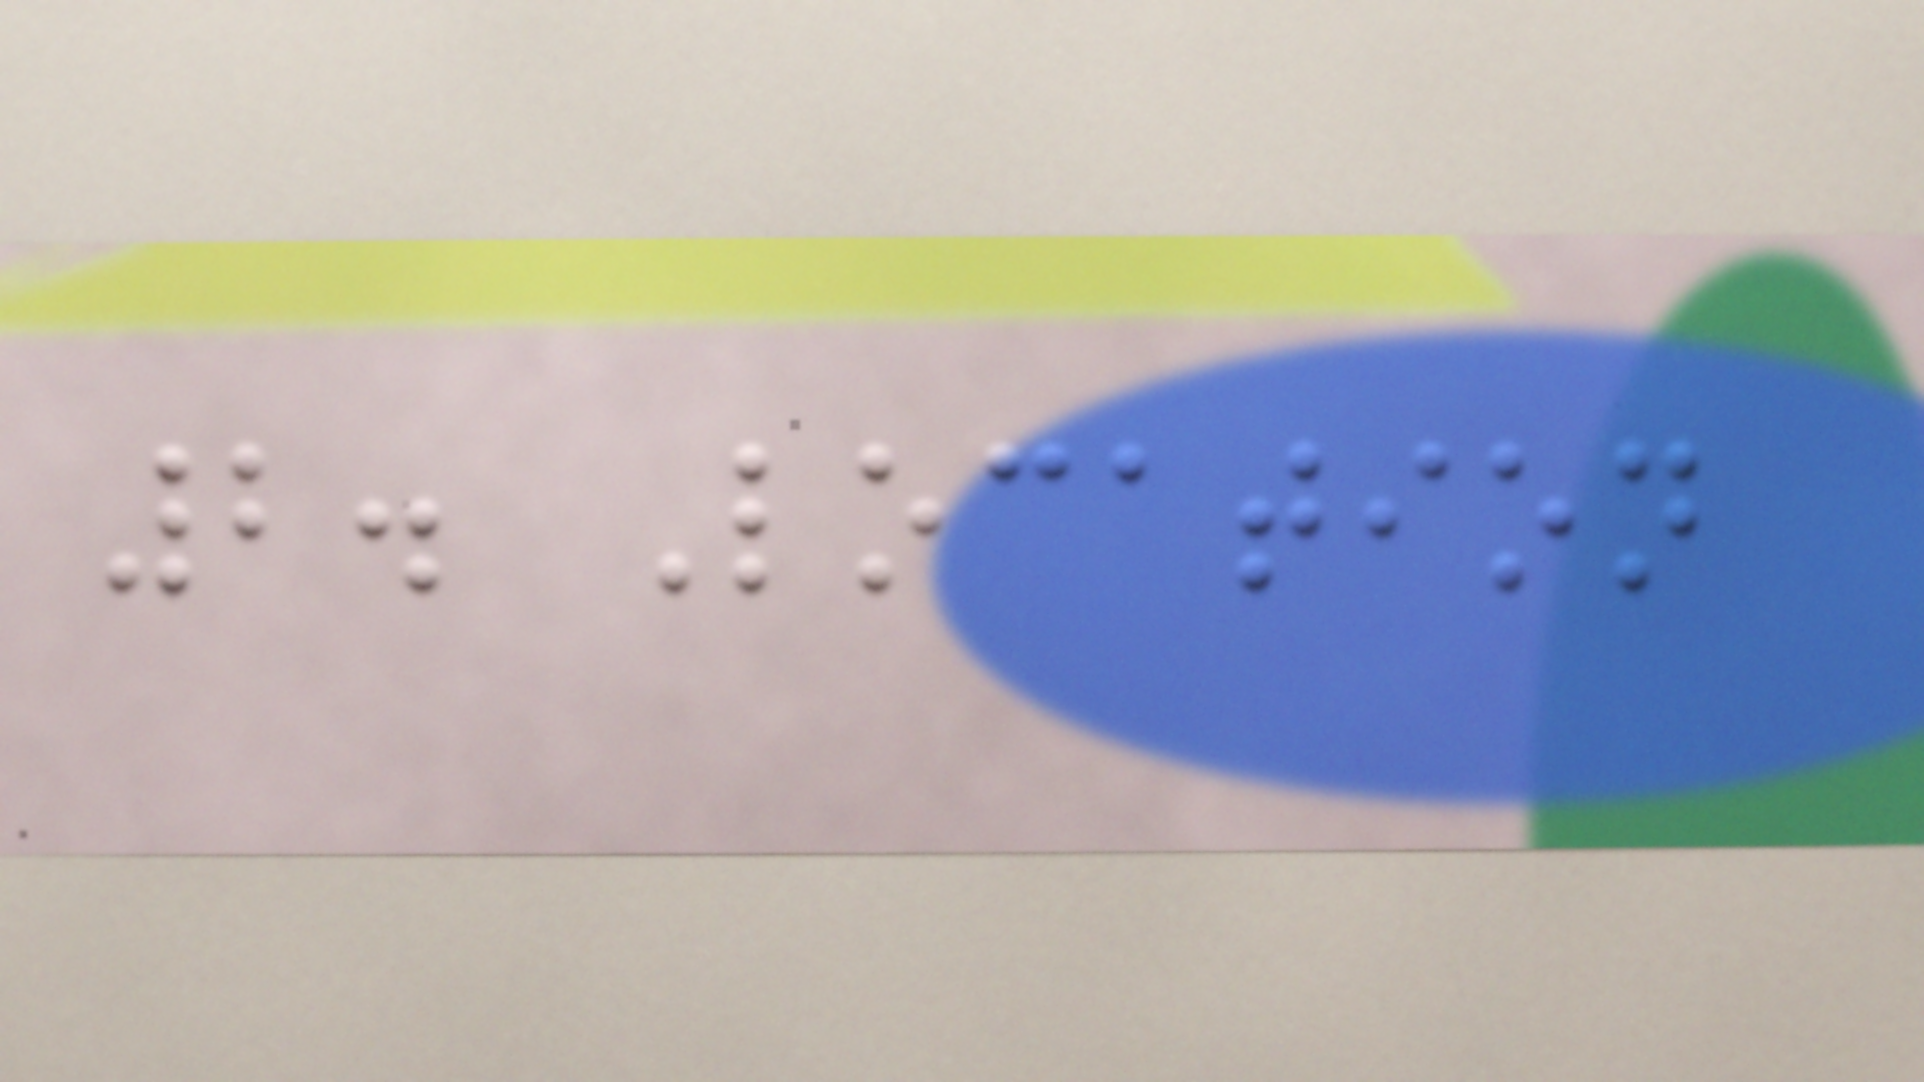2. Location
